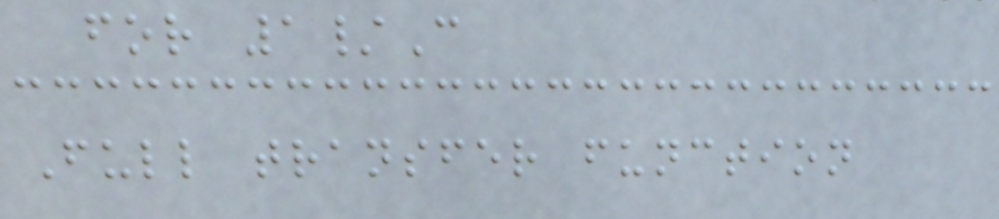for 1/C
Full transfer function
